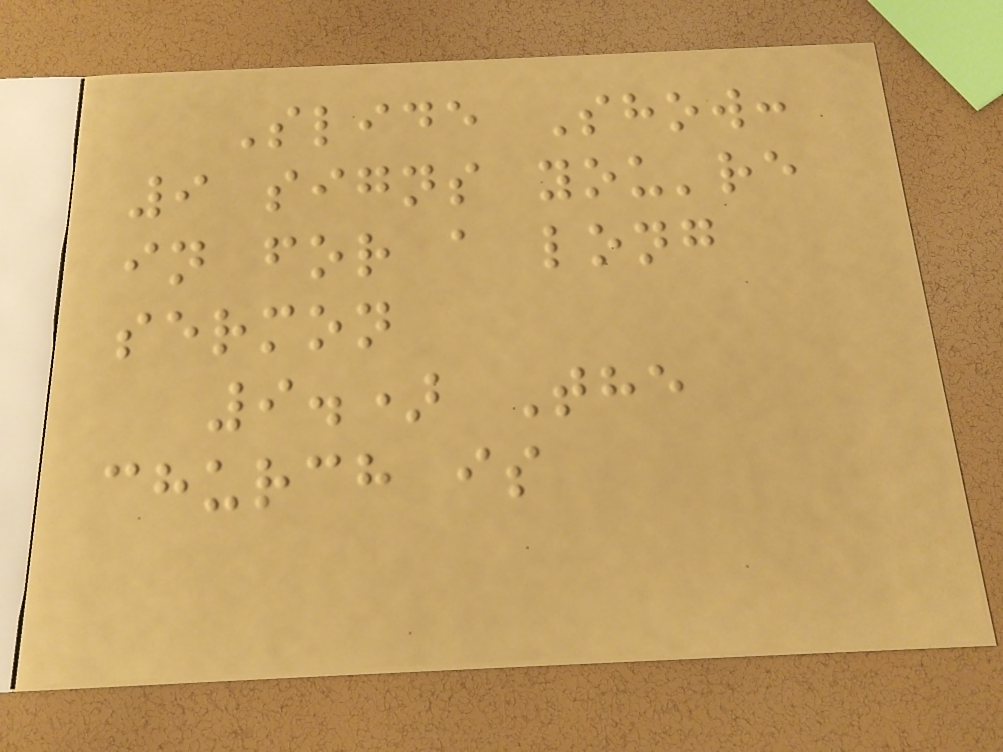Slide Show:
9 signs you're
in for a long
sermon
9.) The
church is
